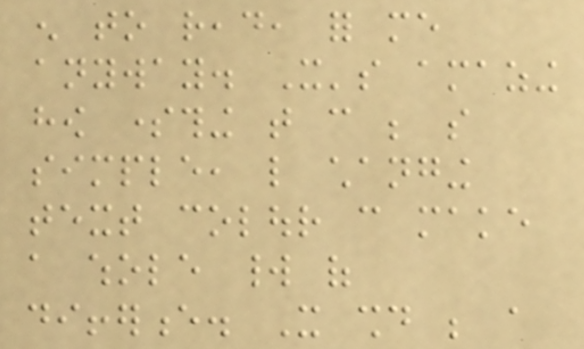enough to read, for me
anyway. It's amazing
how something that can be so
simple, like changing
text colour can make
a whole world of
difference. It should be a
